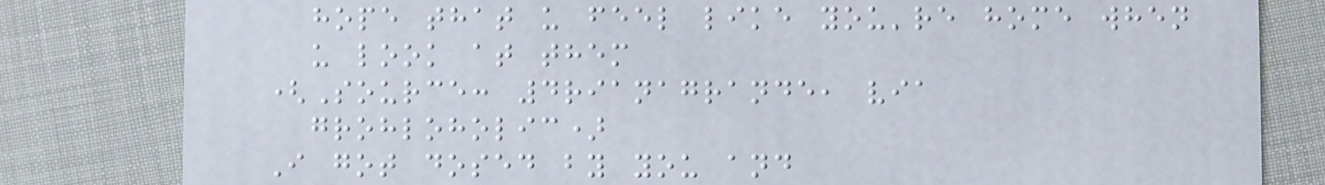hope that u feel like you're home when
u look at them
(Source: 4rianagrande, via
grohloholic)
I got dosed by you and
